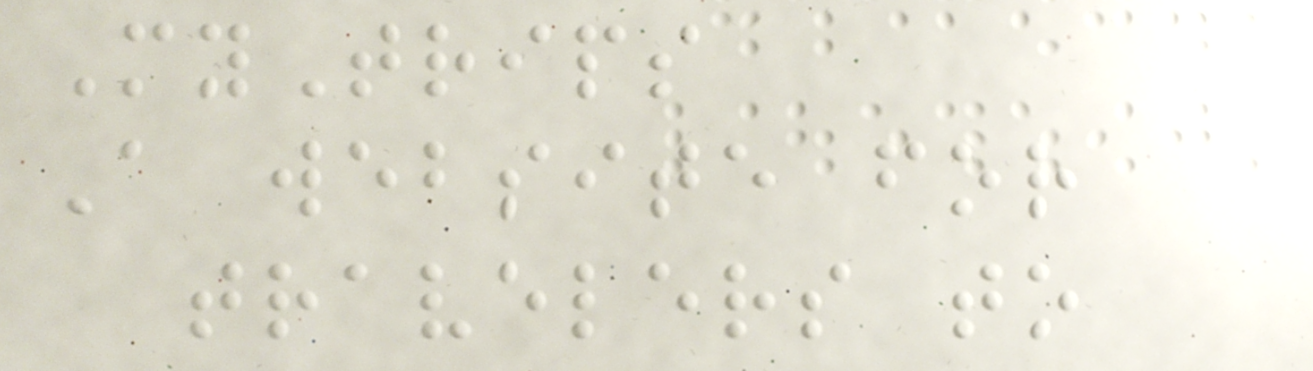MyTrips
A website for
travelers to
